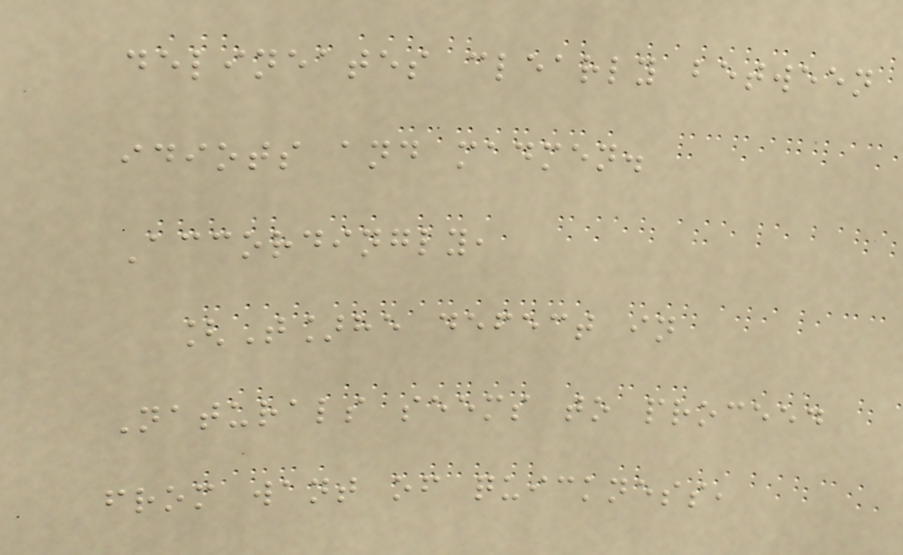delineates clearly between
idiots and madmen.
Accordingly,
[T]he defect in
Naturals seems to proceed
from want of quickness,
